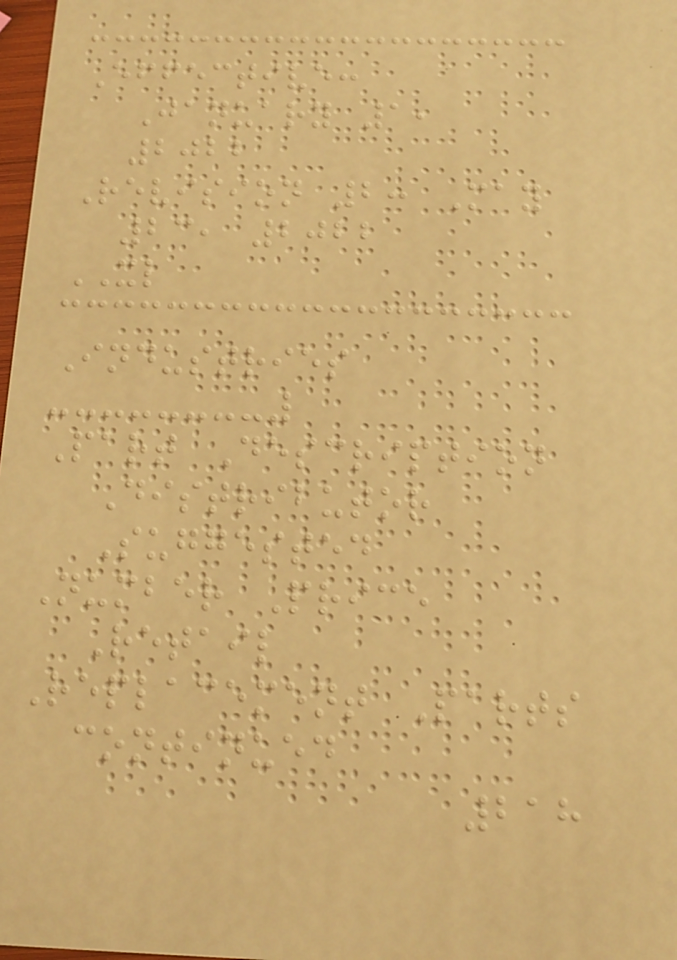Effective:
January 1,
2022
Revision 2: May
23, 2022
XL
Industries
Part Description
Distributor
Suggested
Number Price
Retail
Replacement Parts
continued
218
